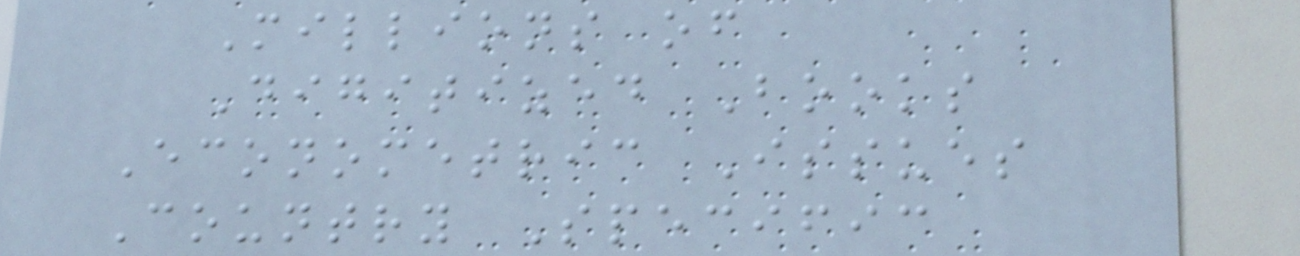Millions of
Digitized Books
Econometric Issues
Country Specific
